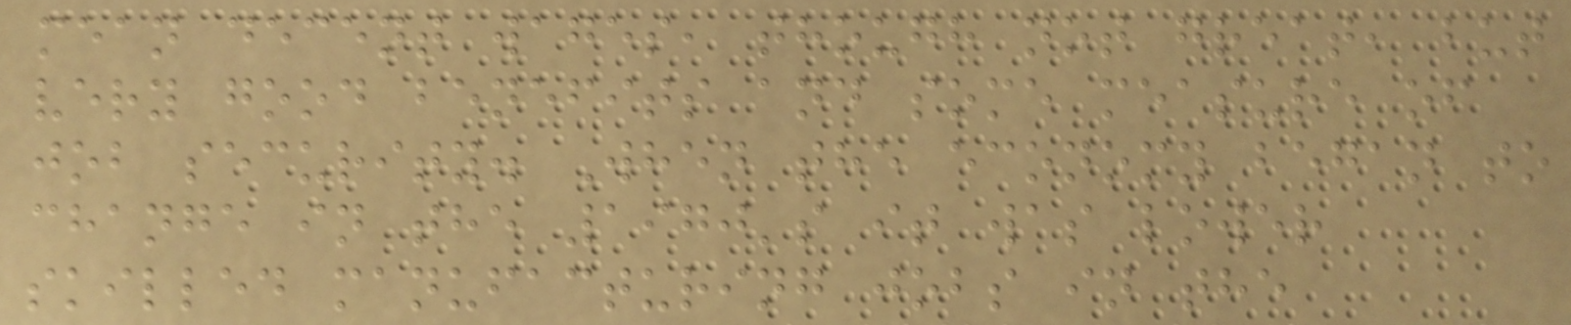mean decent wages, though not great, but
very good benefits and some measure of
job security. When the economy began to
change in the 1970's it was lower
skilled manufacturing jobs in the
